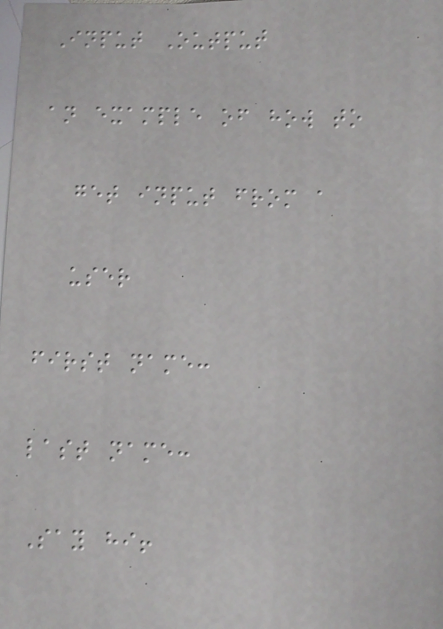Input Output
an example of how to
get input from a
user
first name:
last name:
Say hi!
